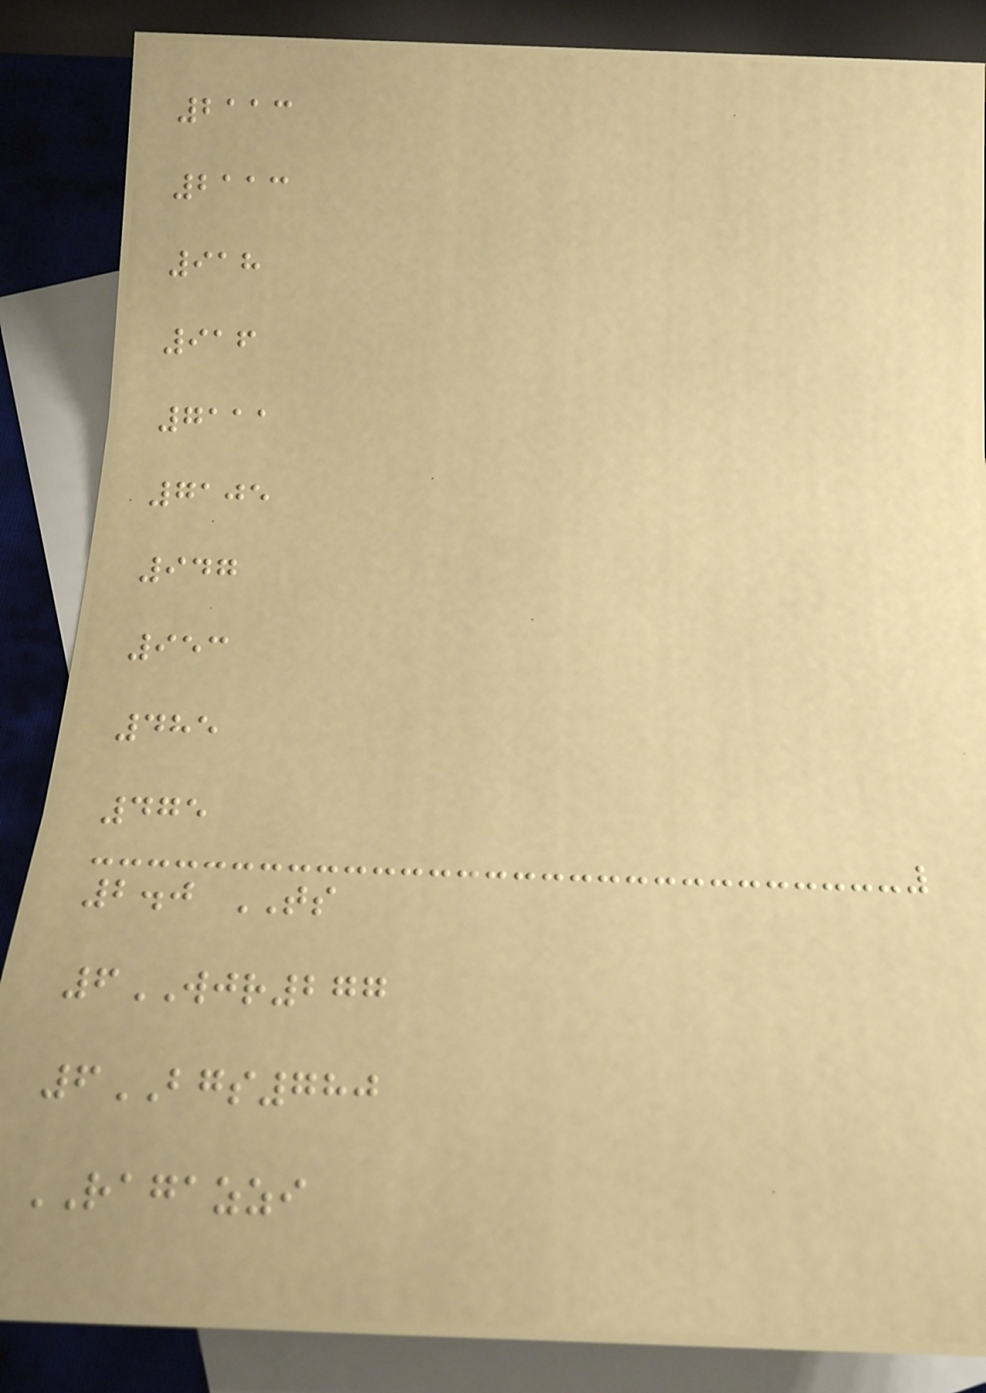2113
2113
918
916
7111
7105
947
953
485
475
2.0 TS
6WJR277
6BGS780
RAGAZZI
